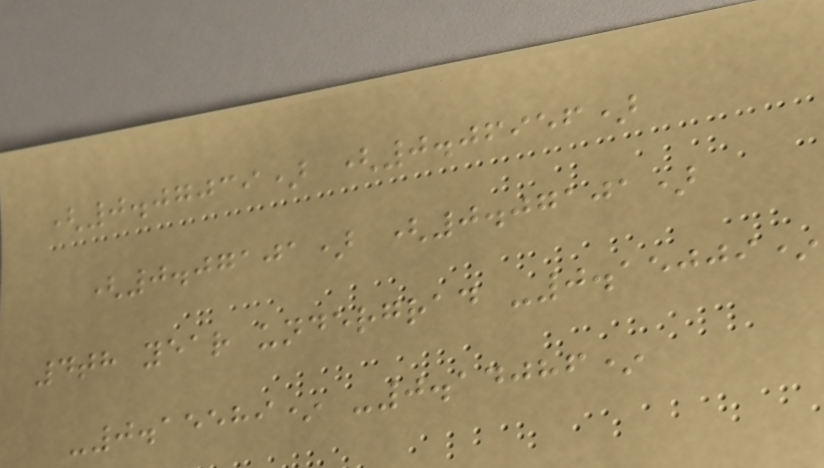(0.07039) (0.06956)
(0.07101) (0.07101)
4th year undergrad -0.15009*
-0.15589* -0.14086*
